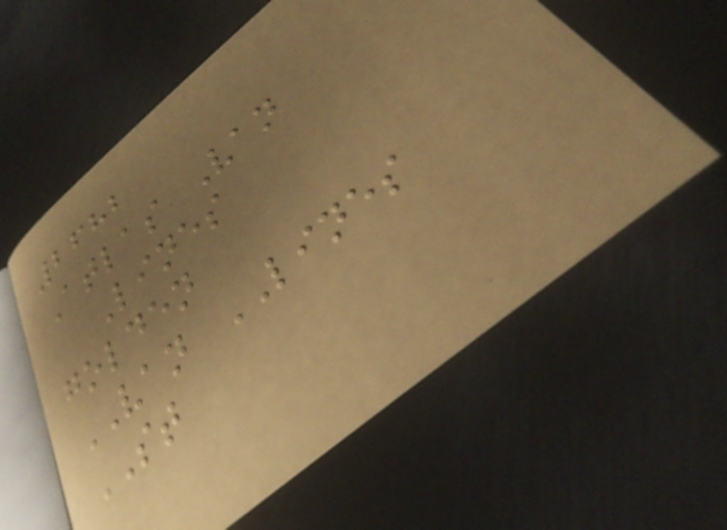2682
Atlas Van
Lines
golden
VAN LINES
ST
